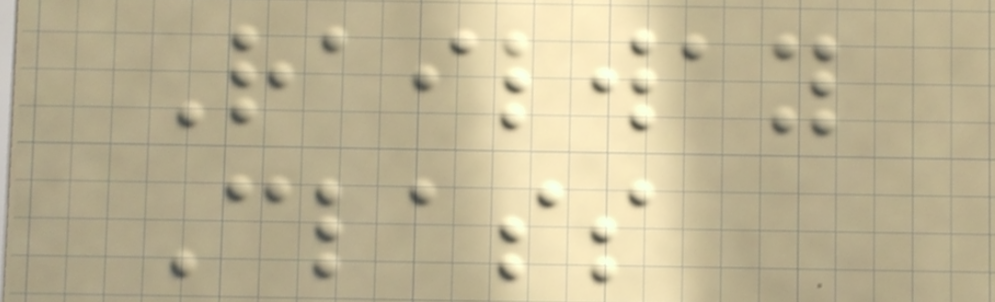Railway
Class
